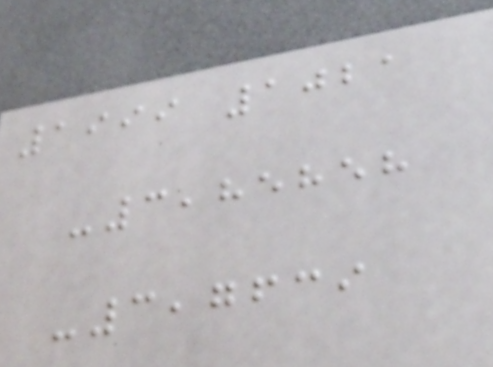1999 1021
-3,85858
-3,7639
